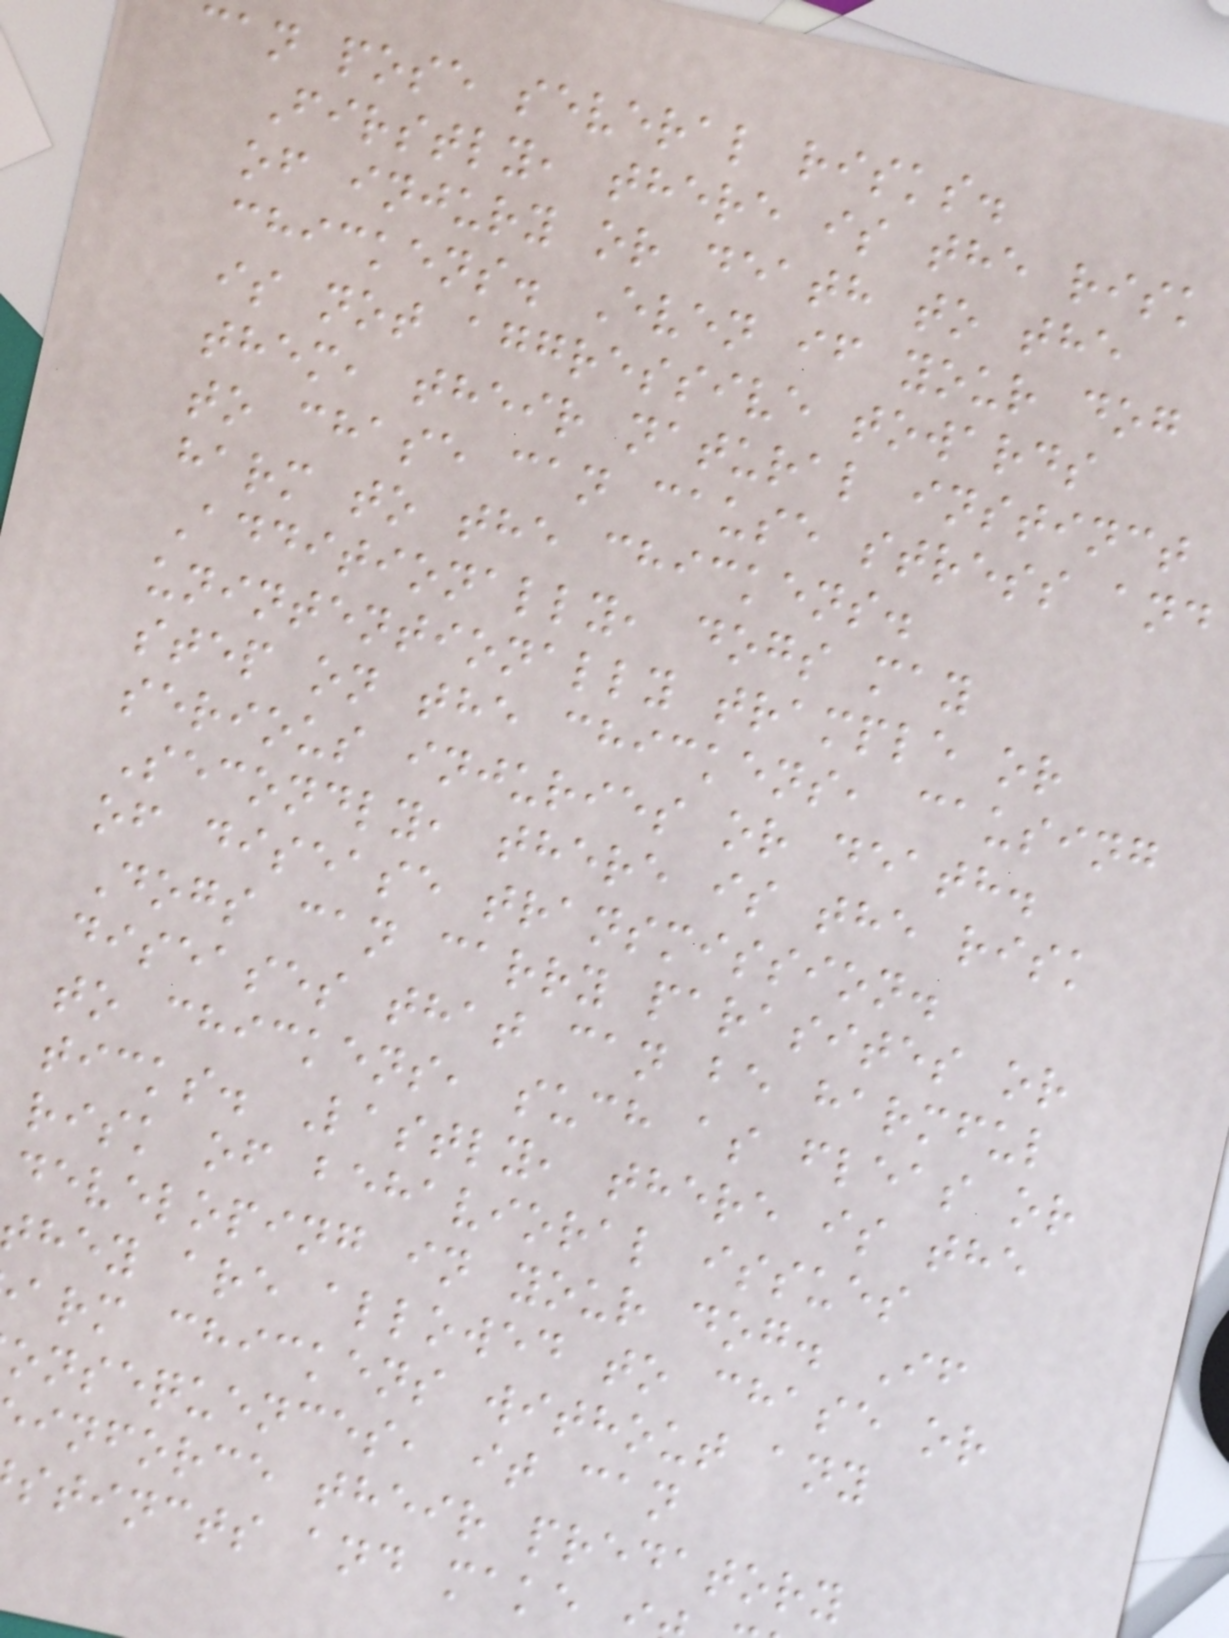can pose several risks.
Firstly, there is the risk
of injury or death to the
chickens. Even if your dog
is not aggressive towards
them, their natural instinct
to chase can cause stress and
harm to the chickens.
Additionally, dogs may
unintentionally trample or
step on the chickens, causing
serious injuries or death.
Secondly, there is the risk
of disease transmission.
Dogs can carry parasites or
diseases that can be harmful
to chickens, such as fleas or
ticks. Lastly, there is the
risk of behavioral issues
developing in your dog. If
hey are allowed to chase or
arm chickens without any
onsequences, it can
inforce their predatory
stincts and make
